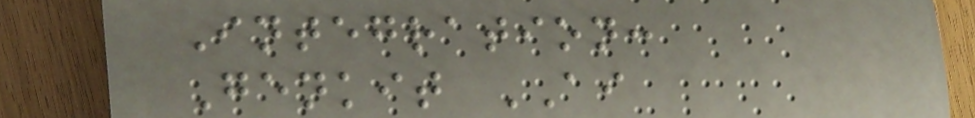Integration:
Genkit AI
